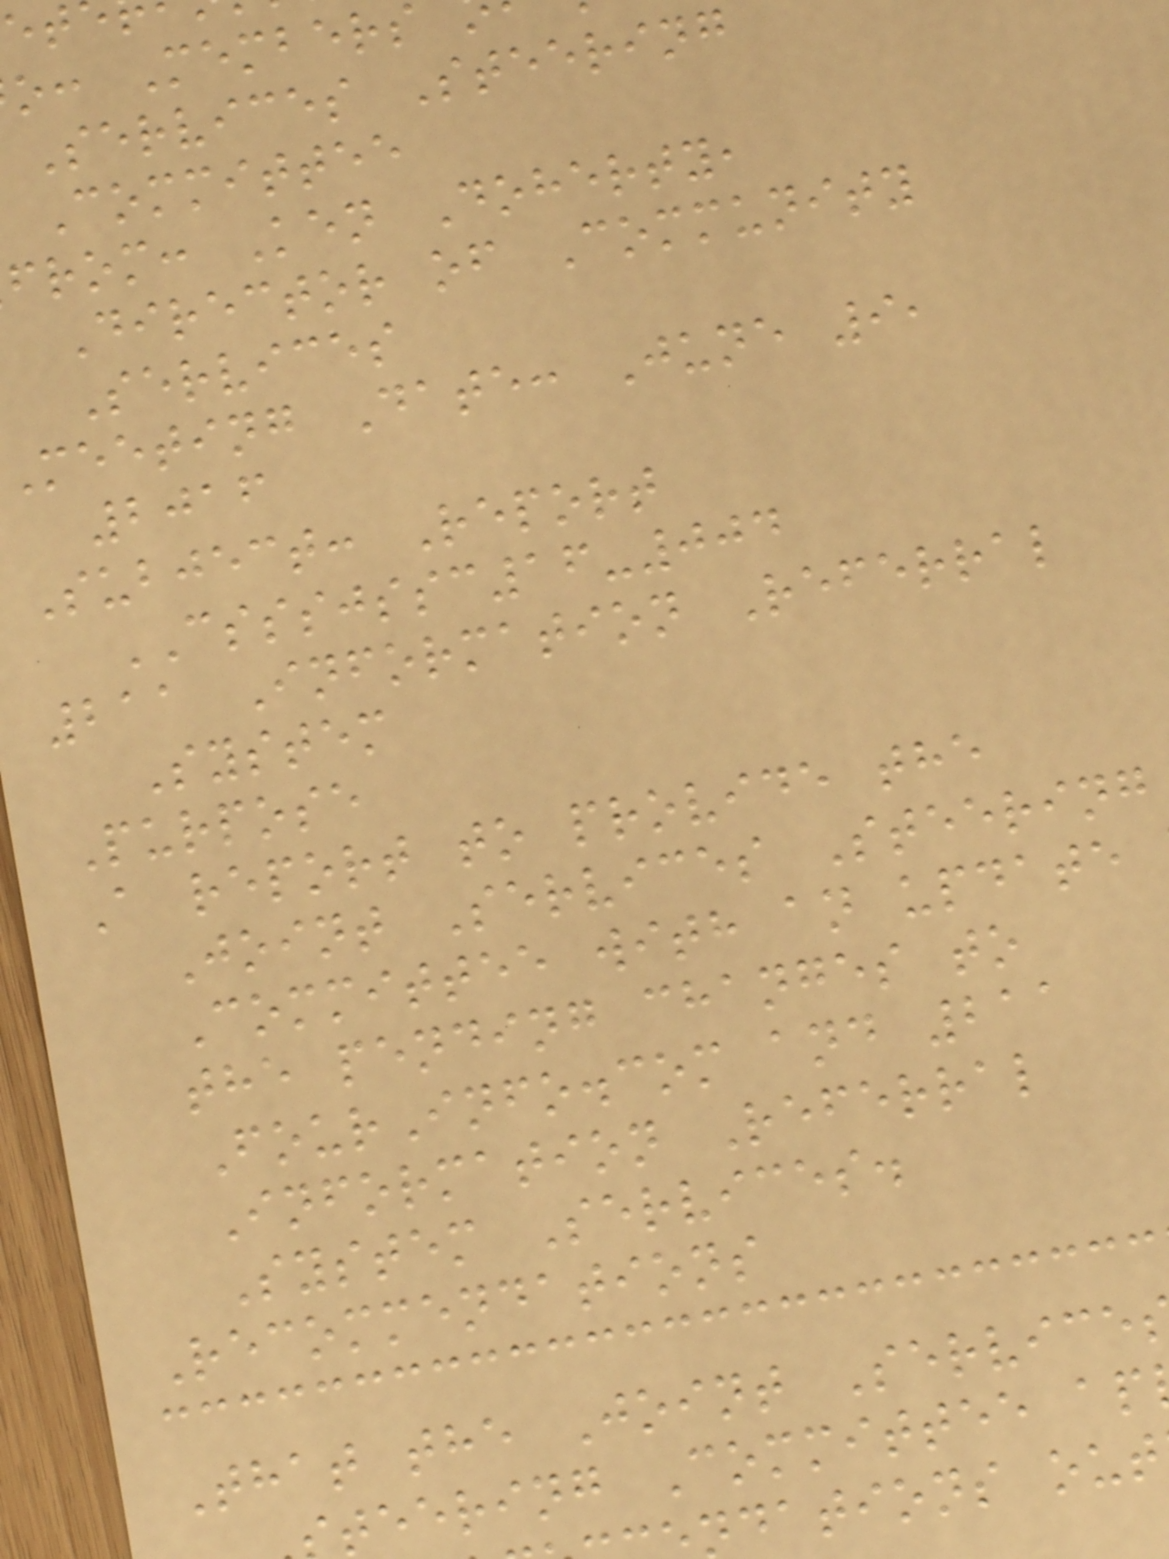o: Members
Services Steering
Committee
from: Ken Doherty,
Director of Community
Services
Meeting Date: June 9,
2016
Subject: Report
CSSSJSSC16-004
211 Information Referral
System
Purpose
A report to provide the
Joint Services Steering
Committee with an update
the pending changes to
FourInfo.com and 211
Information Referral
System Services.
Recommendations
That the Joint Service
teering Committee ap
dations out
